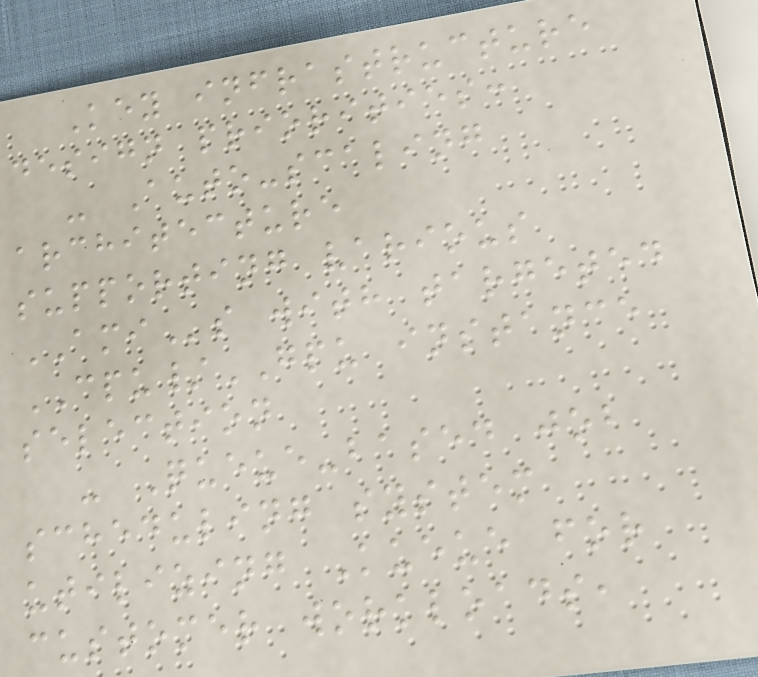Key infrastructure
design priorities:
- Auto-scaling
architecture
supporting various
AMIs with targeted
CPU/GPU instance
selection
- Queue-based job
scheduling system
utilizing Kueue for
customer workloads,
